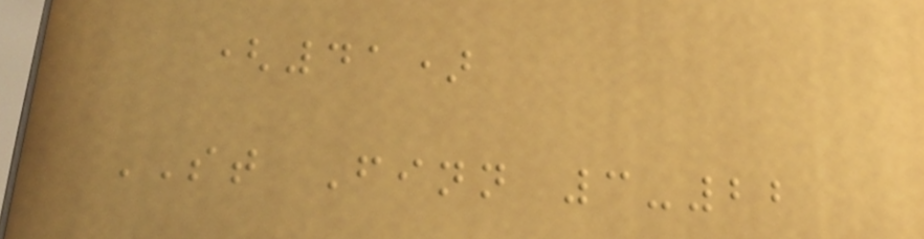(41)
ST Finn 3-22
